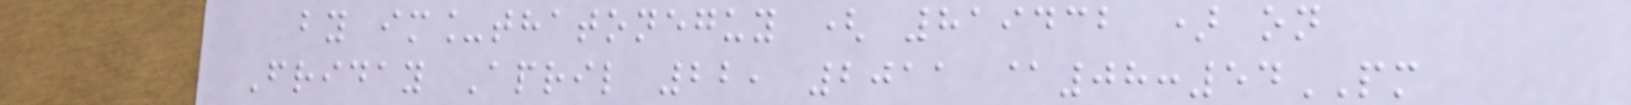by im_thatoneguy ( 819432 ) on
Friday April 22, 2011 @08:54PM
